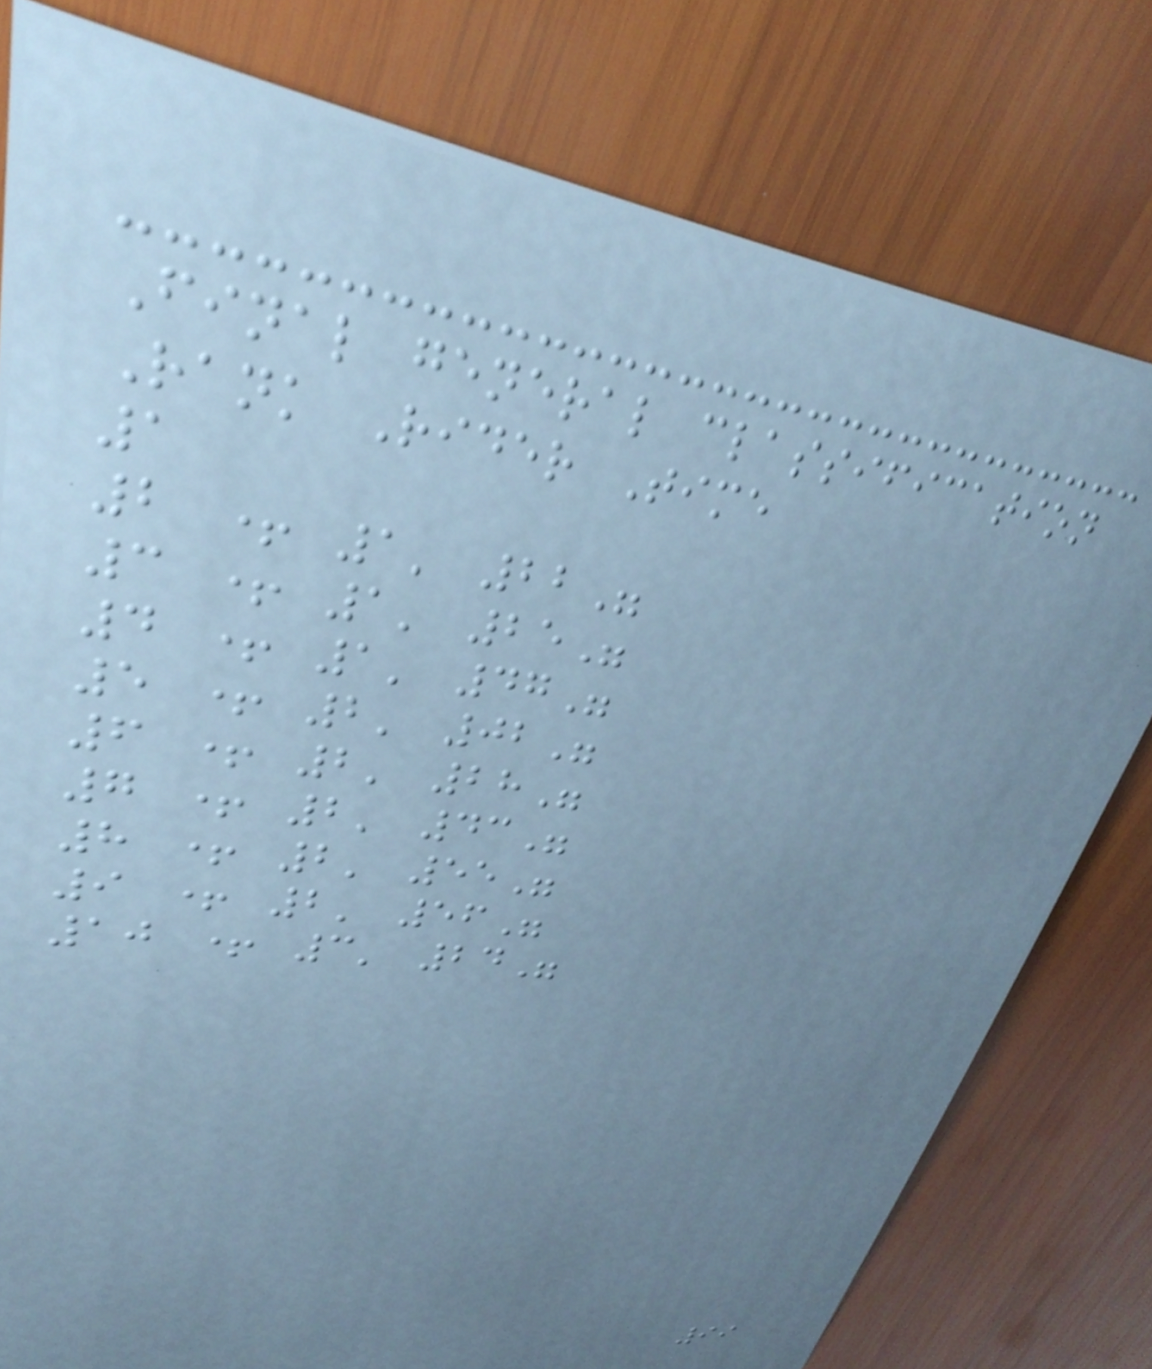Final general classification
Rank Rider Time
1
2 + 1' 22"
3 + 1' 25"
4 + 1' 47"
5 + 2' 02"
6 + 2' 28"
7 + 2' 43"
8 + 2' 55"
9 + 2' 56"
10 + 3' 24"
99
